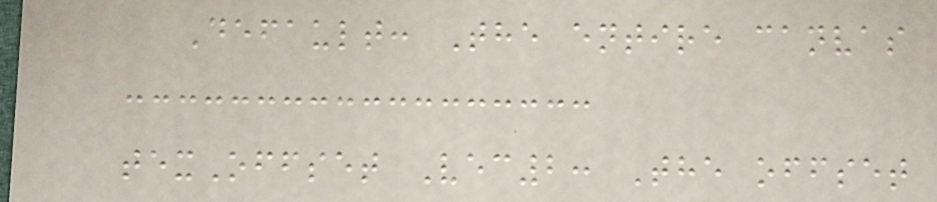Default: The entire canvas
texOffset Vec2: The offset
